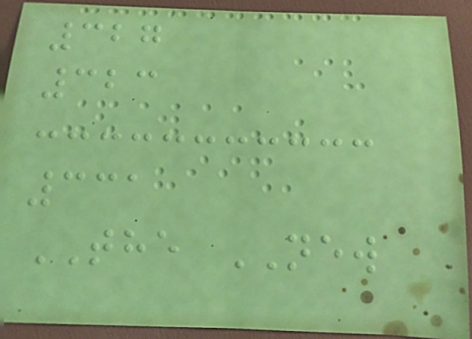327
323
331
THE NEW
